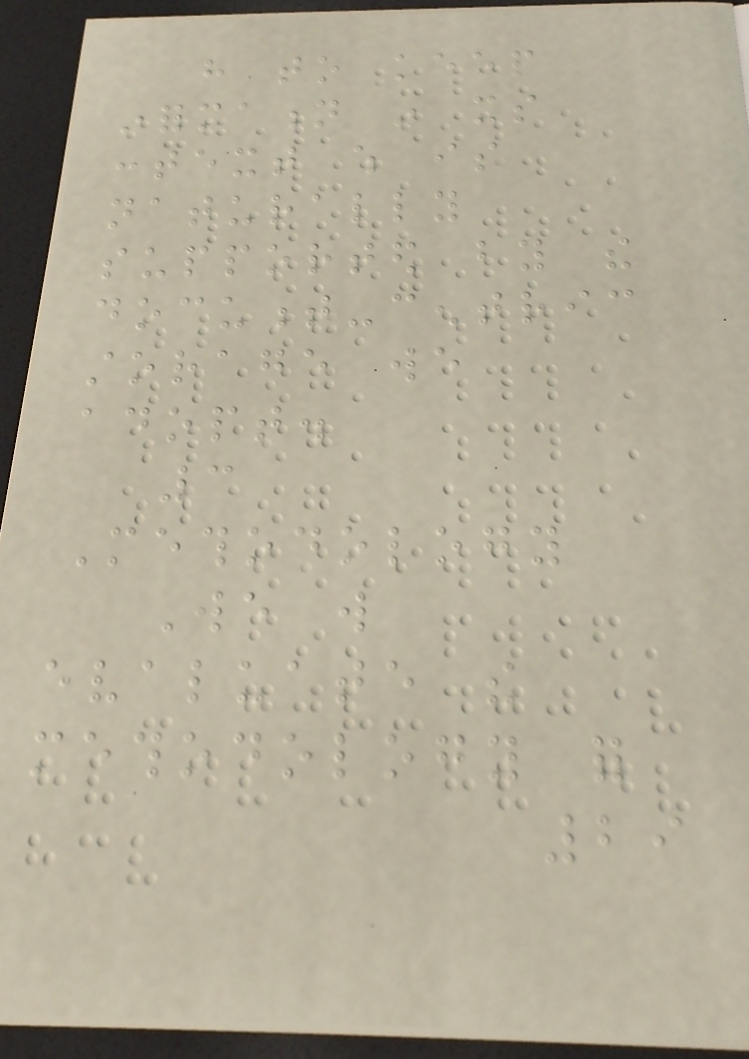have to keep
information in its
context which is
naturally
supported by the
document-centric
storage we
adopt.
3
Methodology
We will
evaluate the
methodology for
29
